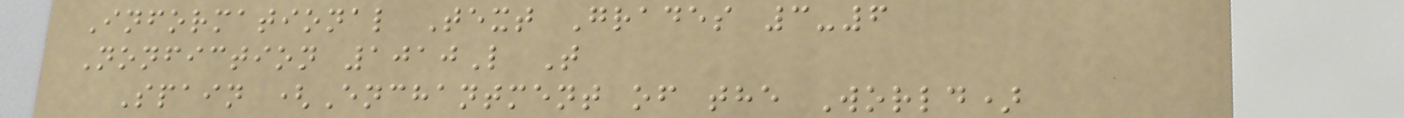Informational Text Grades 3-6
Nonfiction 1010L T
Spain (Enchantment of the World)
